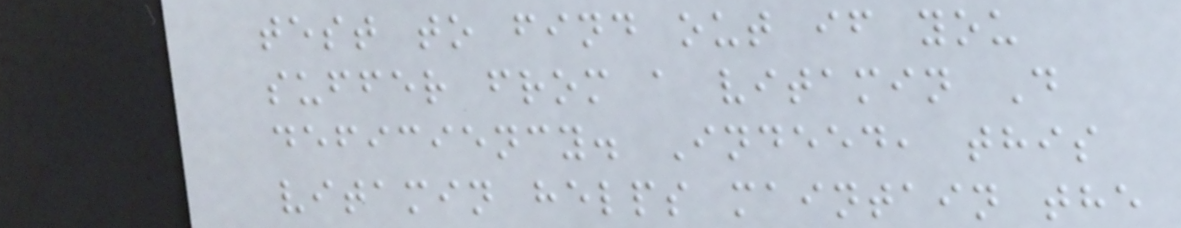test to find out if you
suffer from a vitamin D
deficiency. Indeed, this
vitamin helps maintain the
